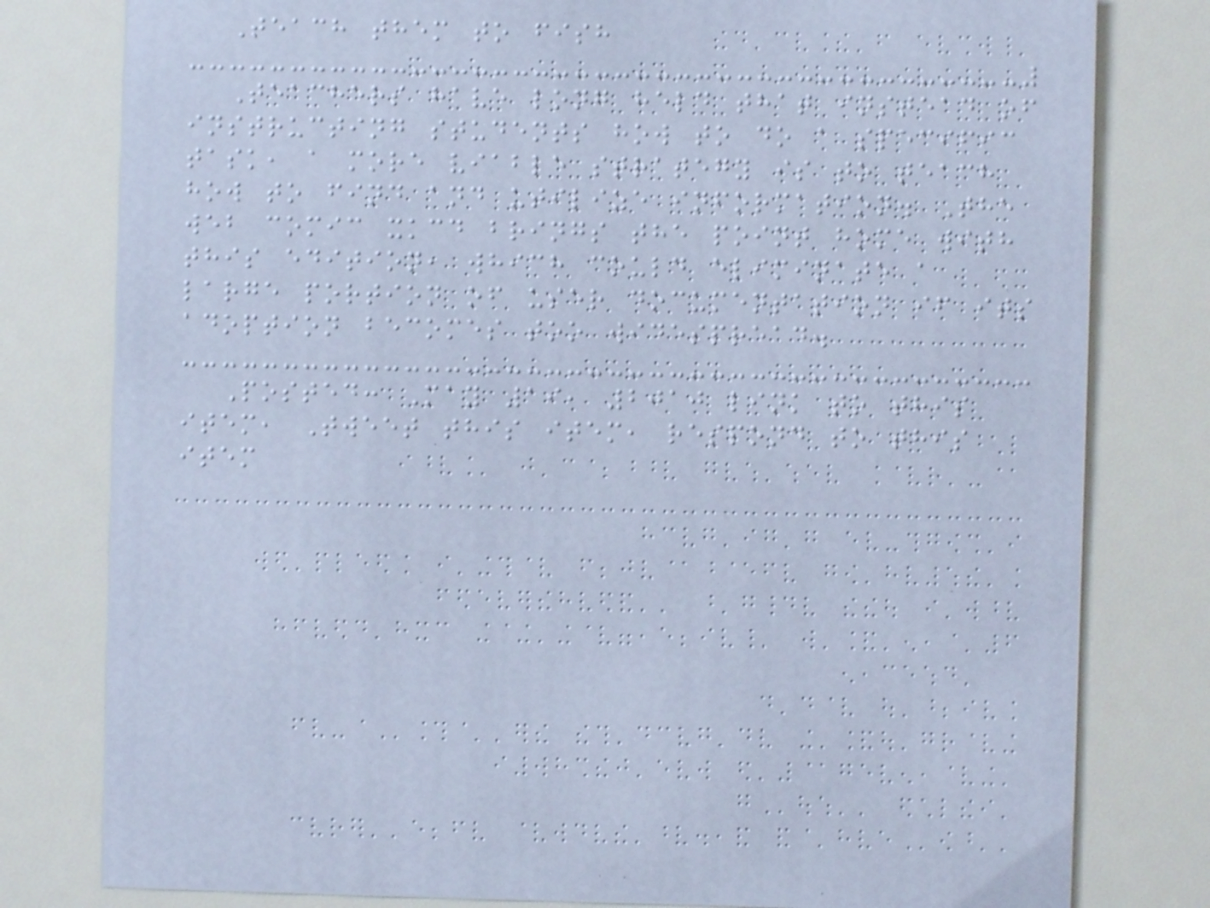Teach them to fish
Teachers have long held that instead of
instructing students how to do a specific
task, a more viable strategy is to teach
how to find and utilize information. The
web comic xkcd brings the point home with
this edition, which could eliminate a
large portion of user documentation if its
adoption becomes too widespread.
Posted: May 19, 2010 link to this
item, Tweet this item, respond to this
item
